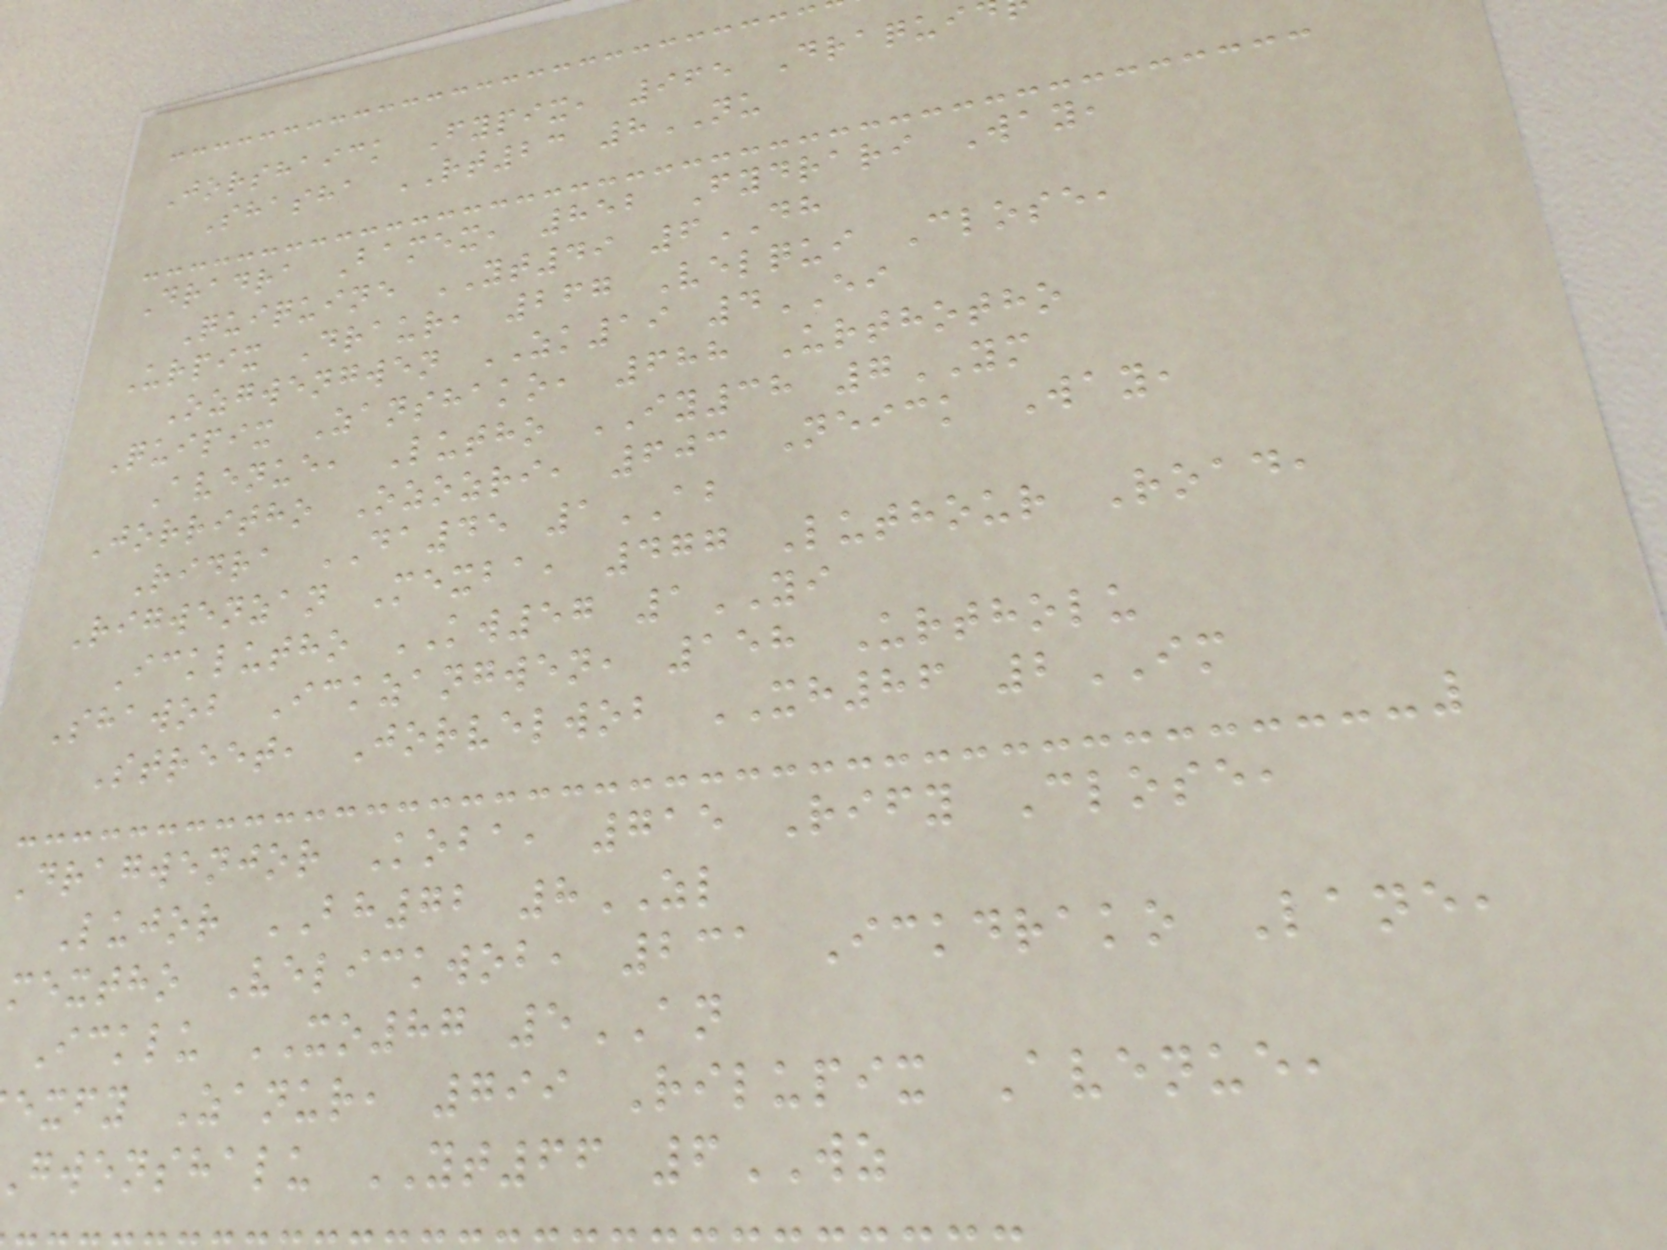Jorshaick Fypix, 965 Draqui
Shasha RT23 8NU
Dradra Bamex, 852 Fydrari Way,
Quiquine YT49 6DH
Urpix Draur, 267 Velqui Close,
Ozgwengwen ZK19 4EI
Quipix Zanshako, 688 Urthotho
Avenue, Lutho IY38 7YM
Jorritho Ozozri, 603 Neick Way,
Ridra DA45 1AB
Rigwenzan Mexba, 477 Luthour Road,
Icklutho KW57 1YI
Shawob Ickzangwen, 158 Urtholu
Street, Jorvelwob XH86 2IM
Dragwenjor Koba, 715 Rify Close,
Lujor BH72 8ZL
mextho Velickwob, 231 Ickdrako Lane,
Icklu XO87 5AN
exfy Zanur, 799 Rilupix Avenue,
gwenshalu YT66 6WZ
